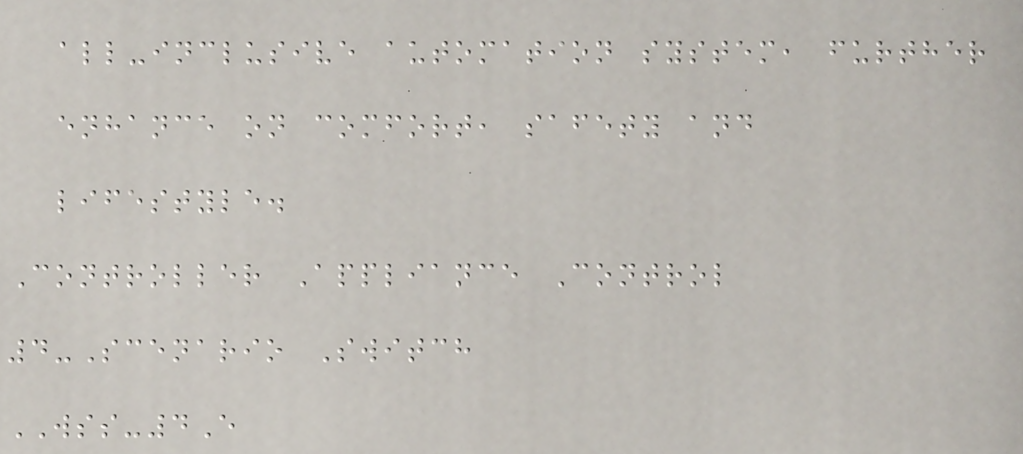all-inclusive automation system, further
enhance on comfort, safety and
lifestyle.
Controller Appliance Control
4-Scenario Switch
WSS-4E
